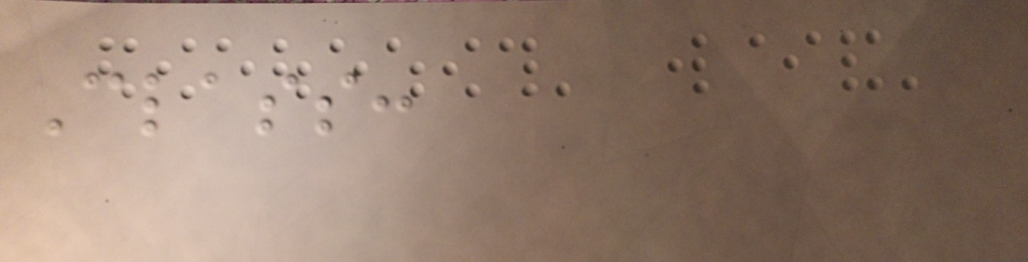Class:
